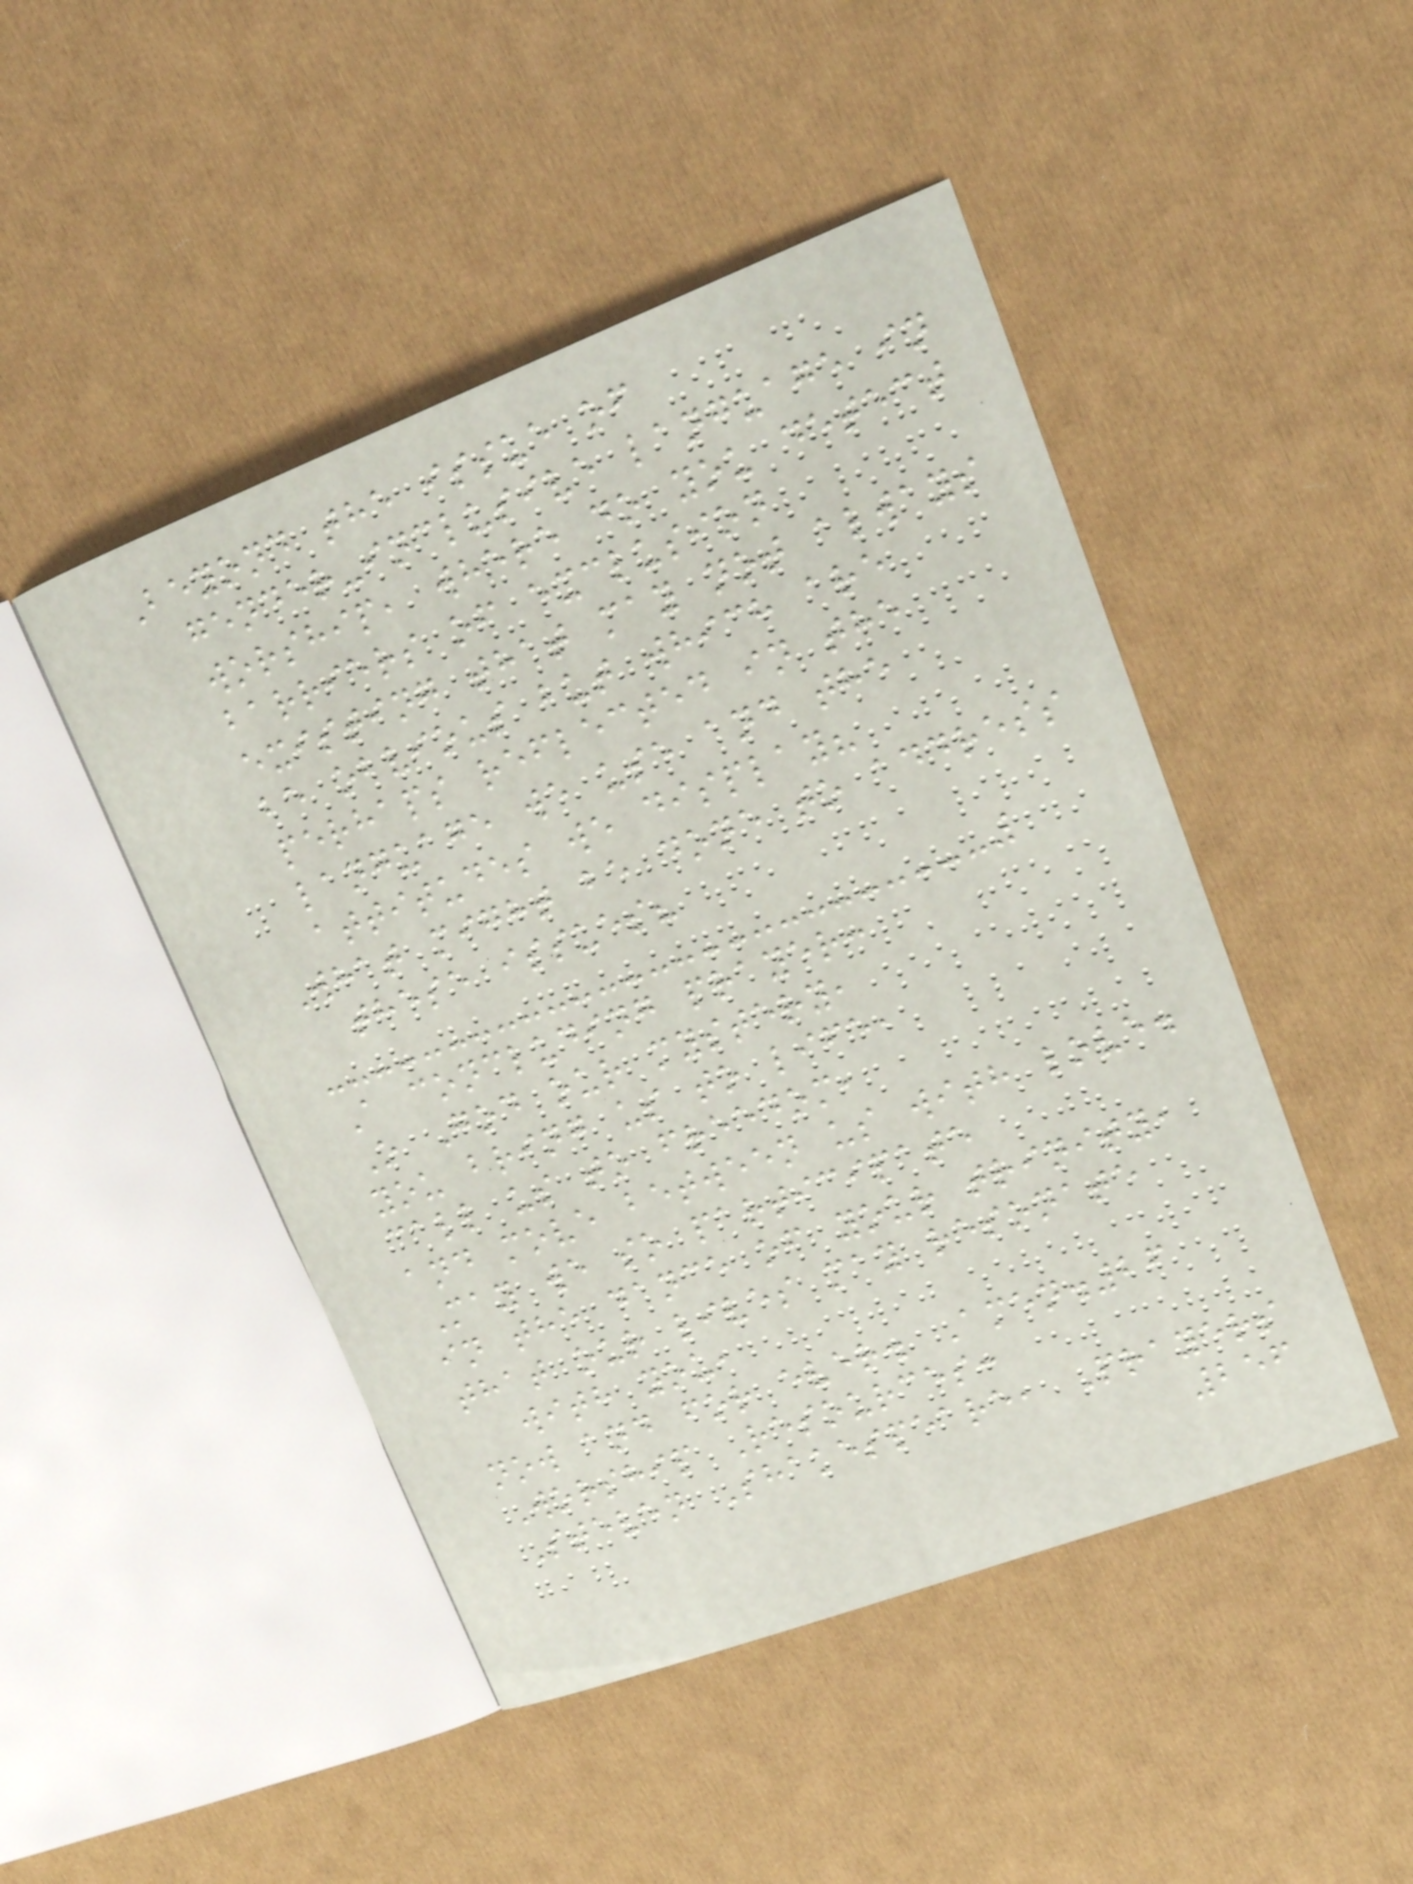Beyond the issue of
gender-inclusive language in
worship, where do you detect
barriers of exclusion
existing that may not always
be obvious but which are
perhaps reflected in the
language we use and the
attitudes we display?
What might be done to address
these issues?
A concluding prayer:
O God our mystery,
you bring us to life,
call us to freedom,
and move between us with love.
May we so participate
in the dance of your trinity,
that our lives may resonate
with you,
now and for ever. Amen.26
Worship Resources:
Steven Shakespeare, Prayers
256
